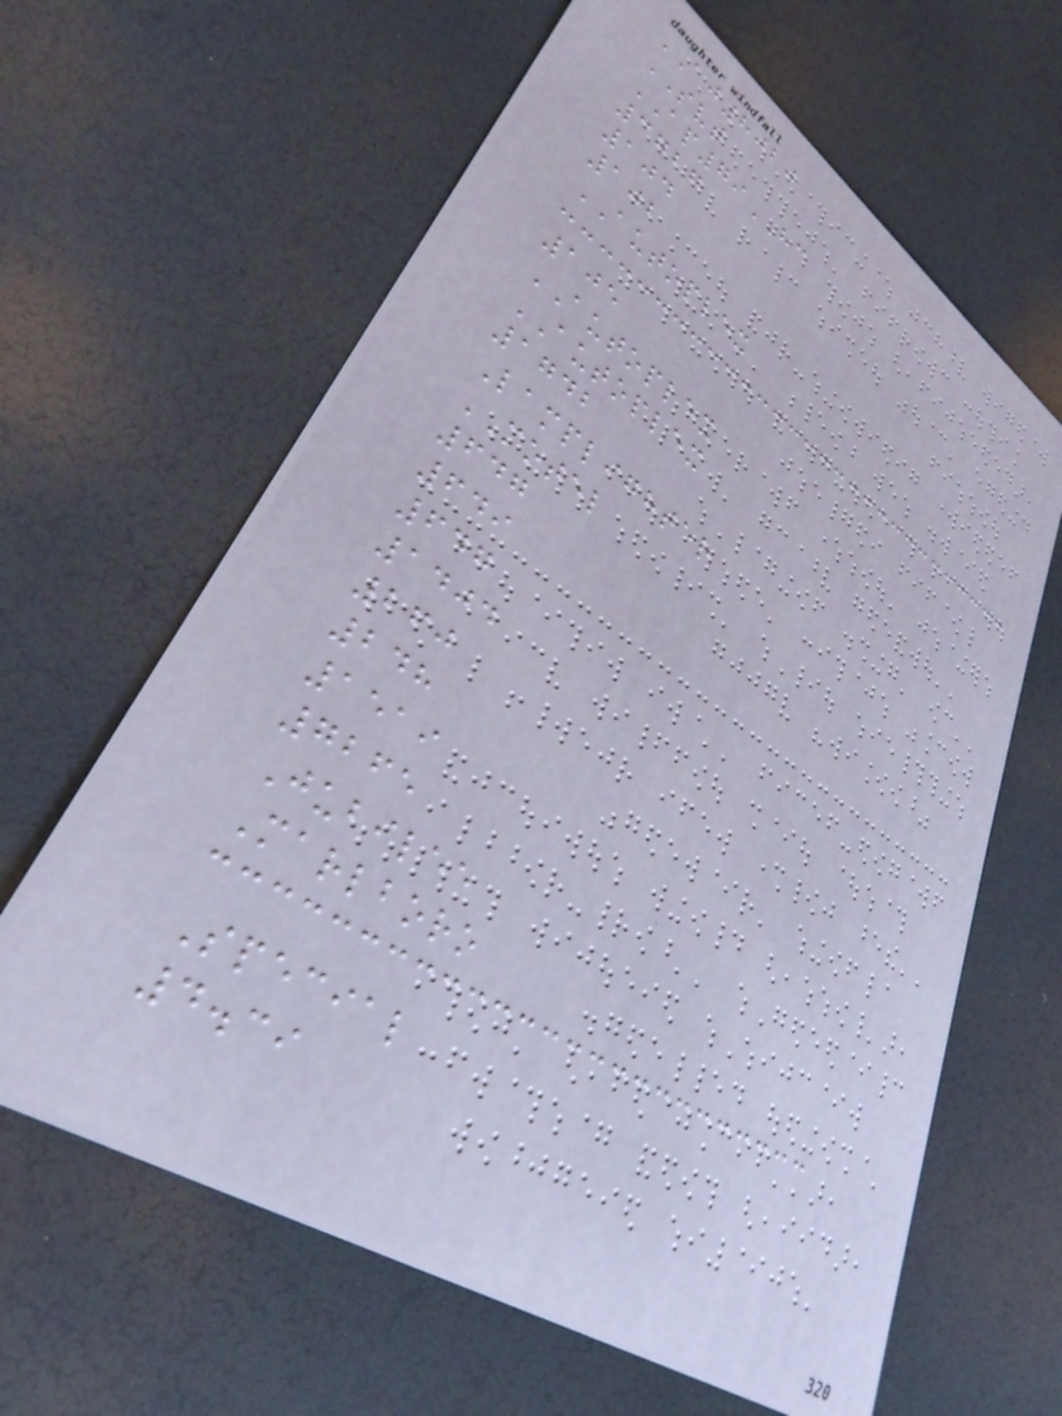AJ8020
SVT
AP79HC
3727
104
102
AUTOPLEX
105
AUTOPLEX
AUTOPLEX
1742
Lamplighter
MOTEL
647
649
647
1404
260
248
1519
7265
Jubilee
Marlboro
Special
4.39
